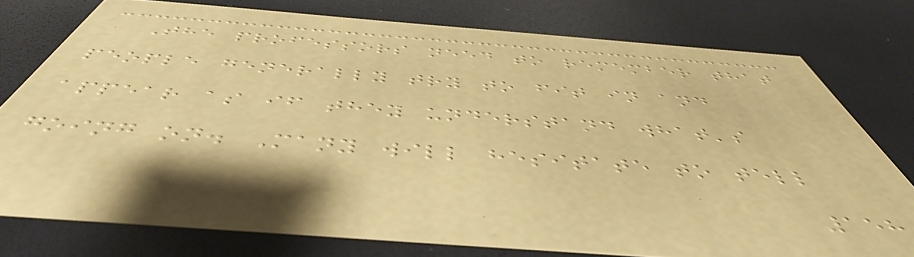The professors need to remember that
people generally try to fit in and
appear as if they understand what's
going on. Many will hesitate to tell
158
